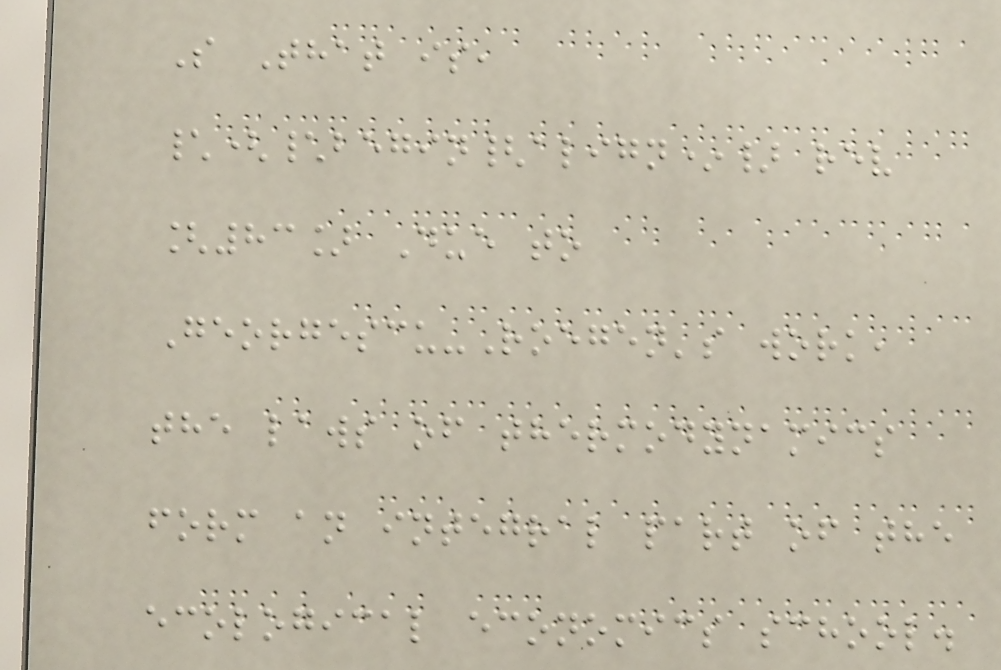S That is,
\(\begin{align*} rev
[83] Due to
Georgescu-Roegen's work,
the laws of thermodynamics
form an integral part of the
ecological economics school.
